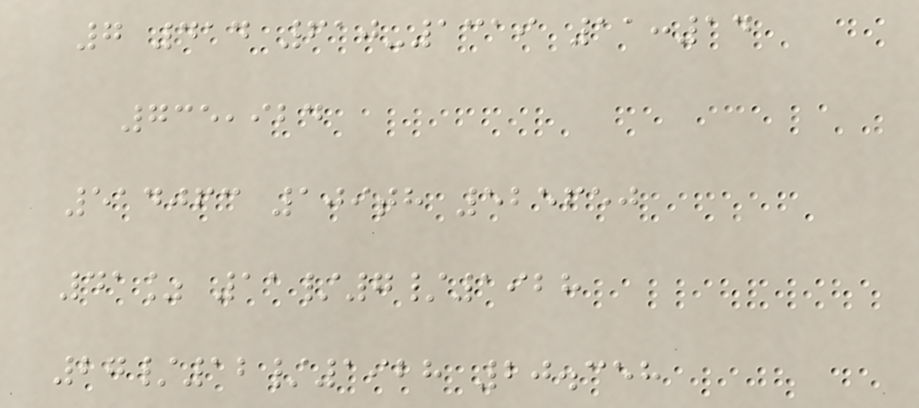7 414 610-1319 11:14
735,924
514063 109th 525650
41% 11/7/1928
27/12/1928 20.358
